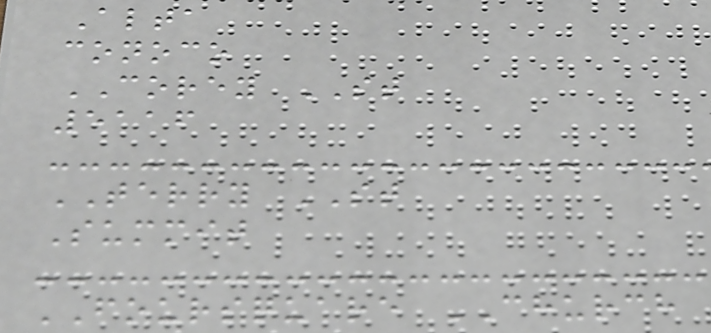Alta
conoco
COREY ST
5116
TERRY ST
Summit
FOURSQUARE CHURCH
